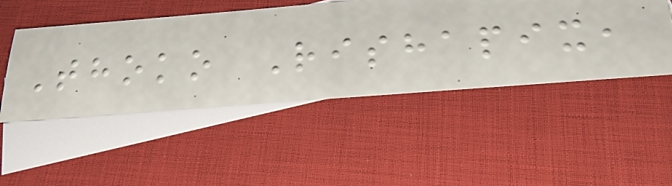Thoko Rishapix,
